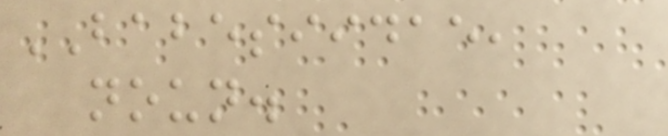BABESIIDAE,
noun.
